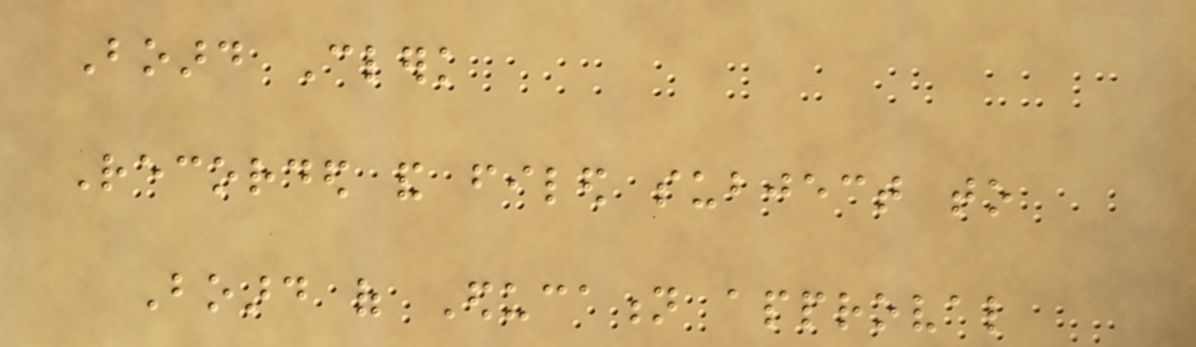Board Clerk
Recorded and filed subject to
Board of Education approval
